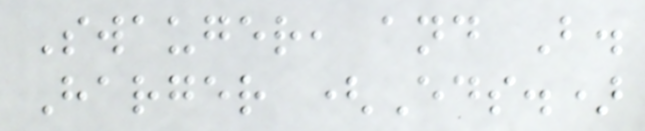Swauger, and B.
Harger (Eds.)
